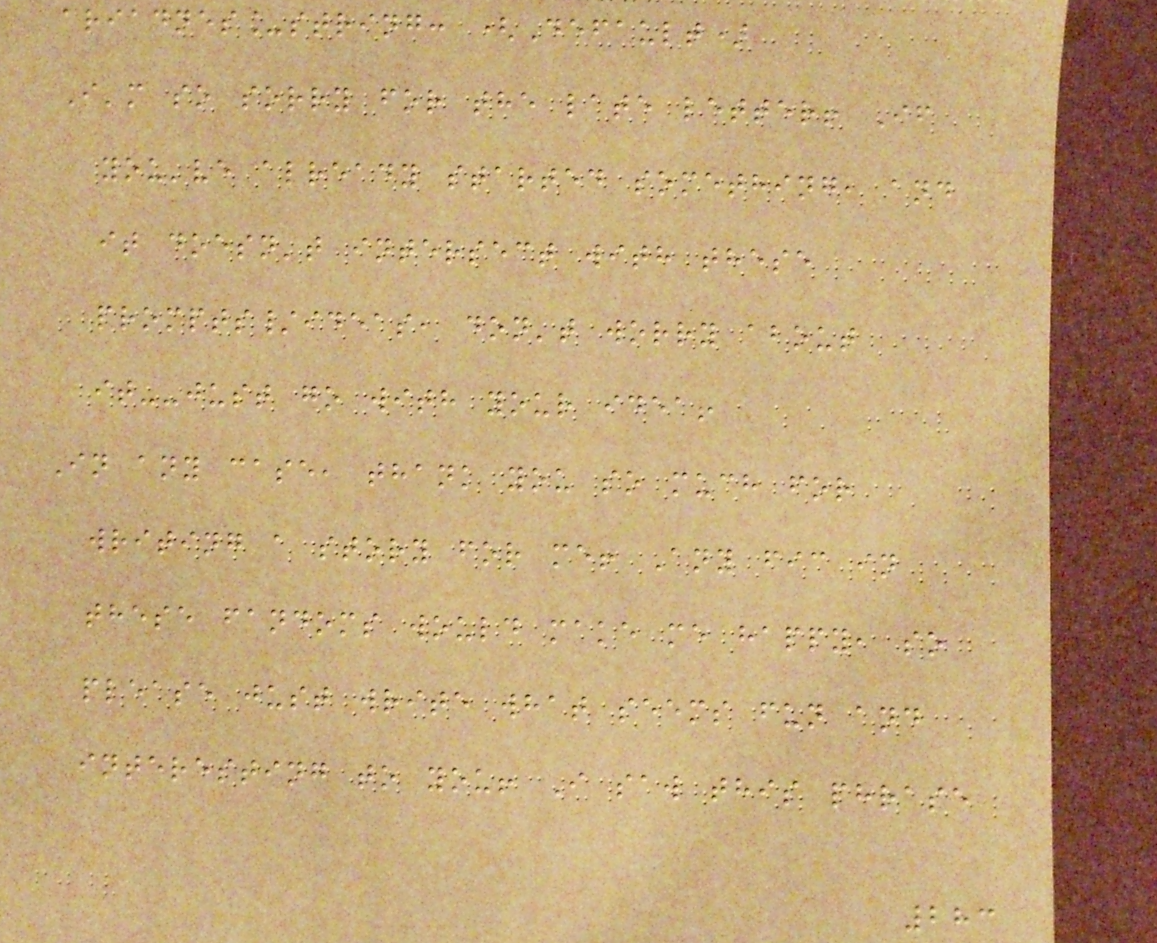ariadnes_string: (Default)
I'm so sorry for the late letter! If
you've already started something, and
it doesn't intersect with these
prompts/ideas, don't worry about
it--just go with your idea!
In any case, thank you so much for
writing a story for me! Any fic in
these fandoms would make me happy, so
please just write what seems fun and
interesting to you! I saw this phrase
283
